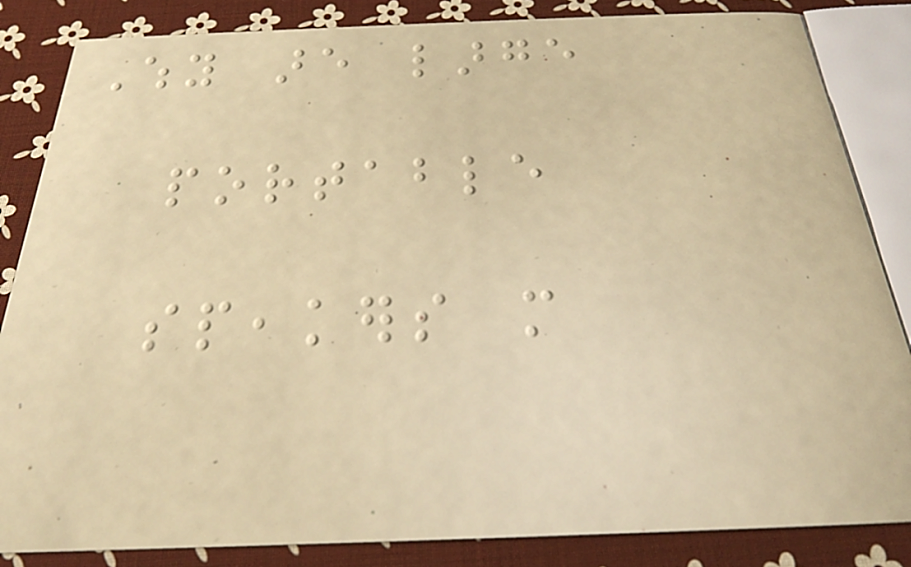Why are large
portable
speakers more
